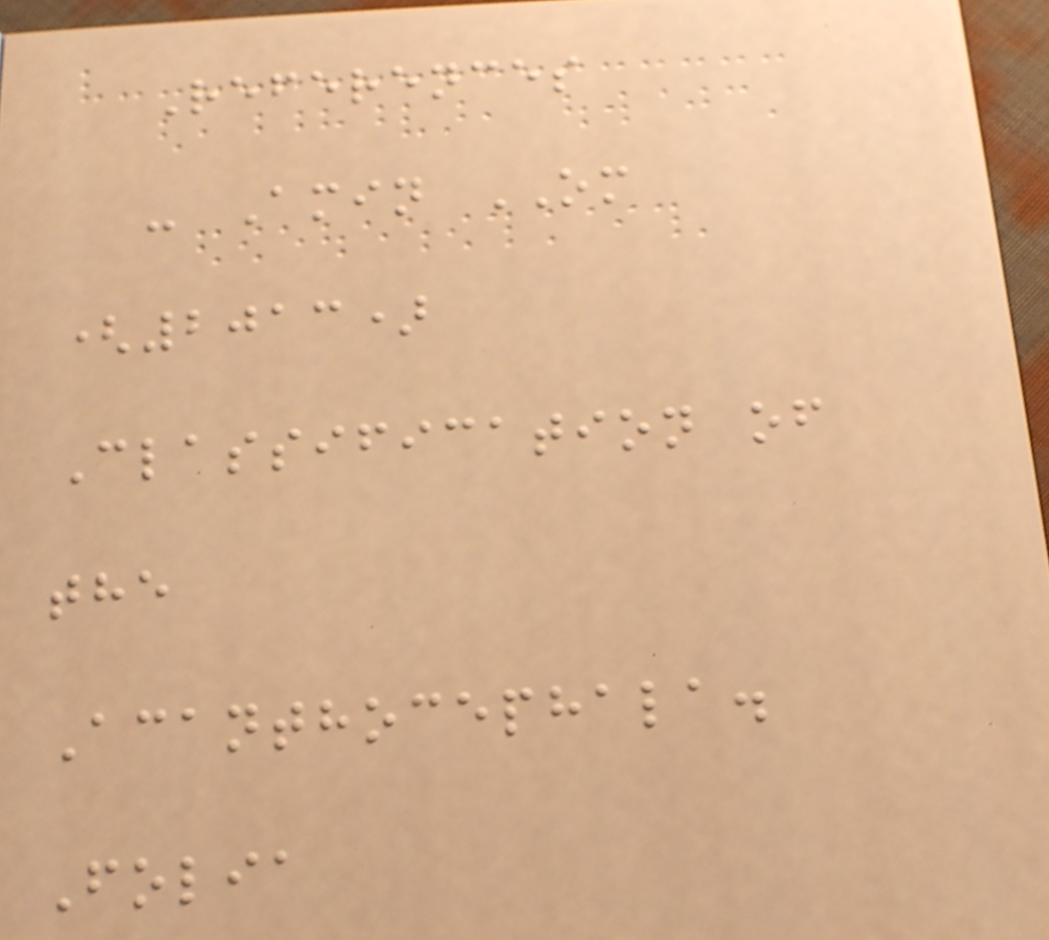References
- Amin OM
(2013)
Classification of
the
Acanthocephala.
Folia
